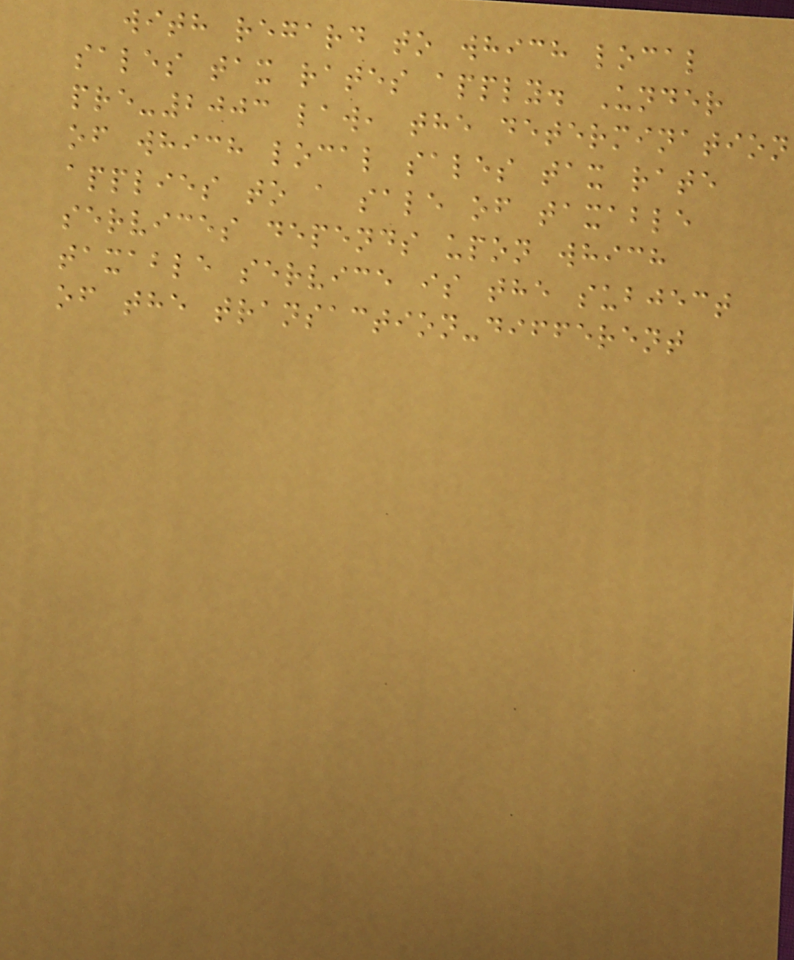with regard to which local
sales tax rates apply. Under
pre-2003 law, the determination
of which local sales tax rate
applies to a sale of taxable
services depends upon which
taxable service is the subject
of the transaction-different
